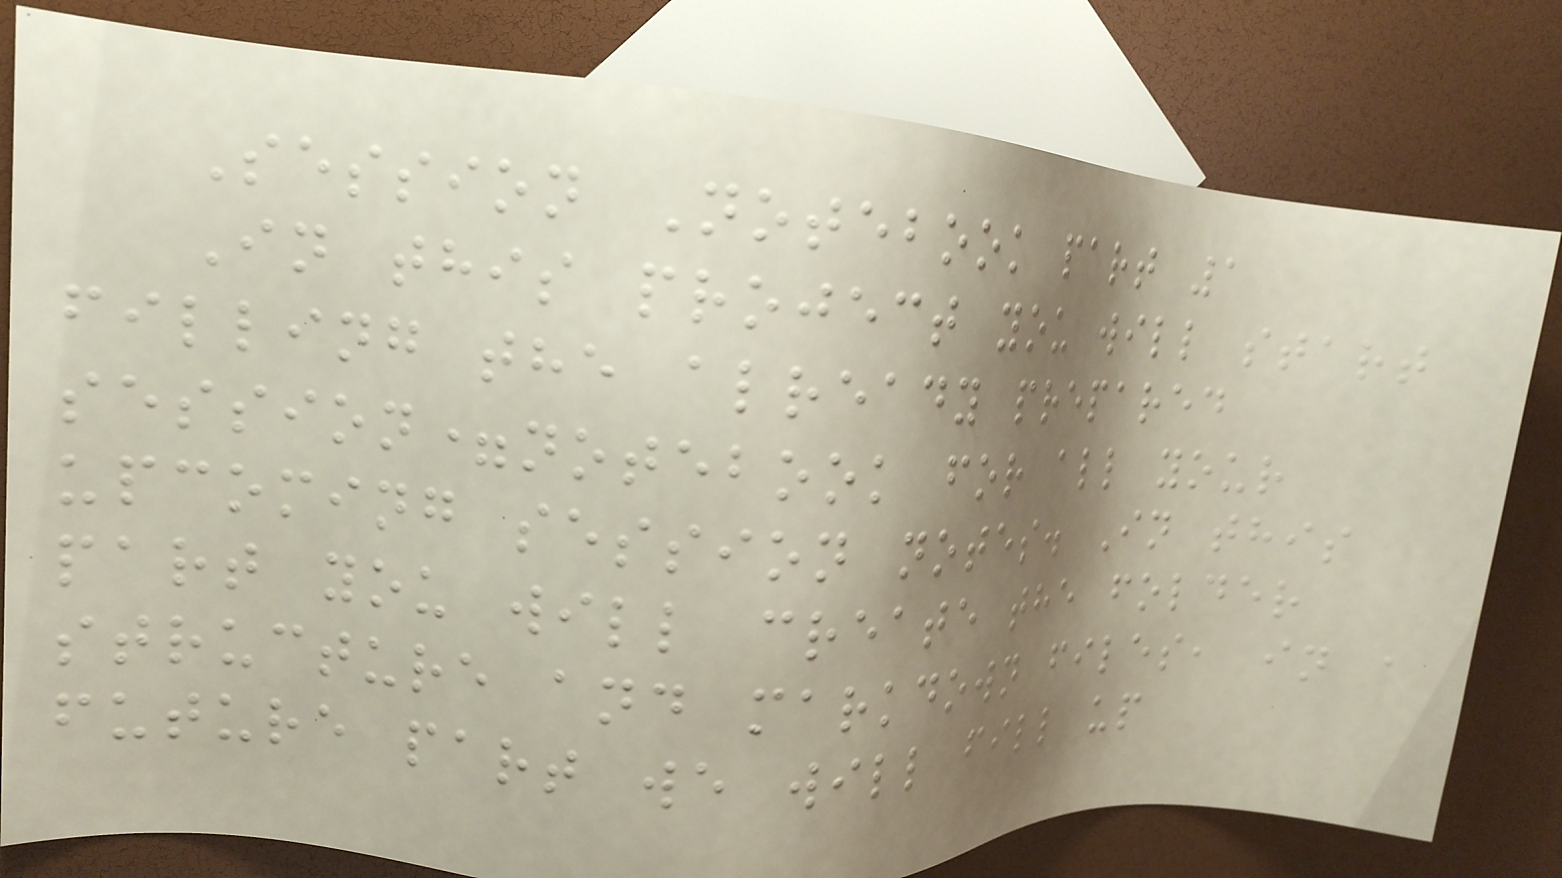Session Notebook part 1
In this project you will start
filling the already prepared
session=notebook for all your
upcoming session notes. In this
part you will create the folder
structure and markdown files, in a
future part we will fill up
